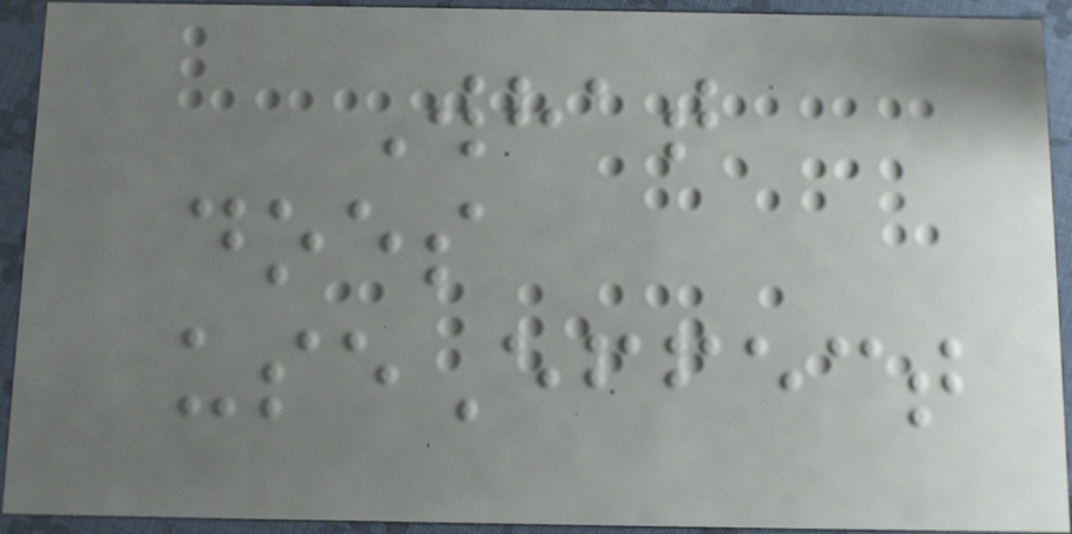What
does
useEffect
